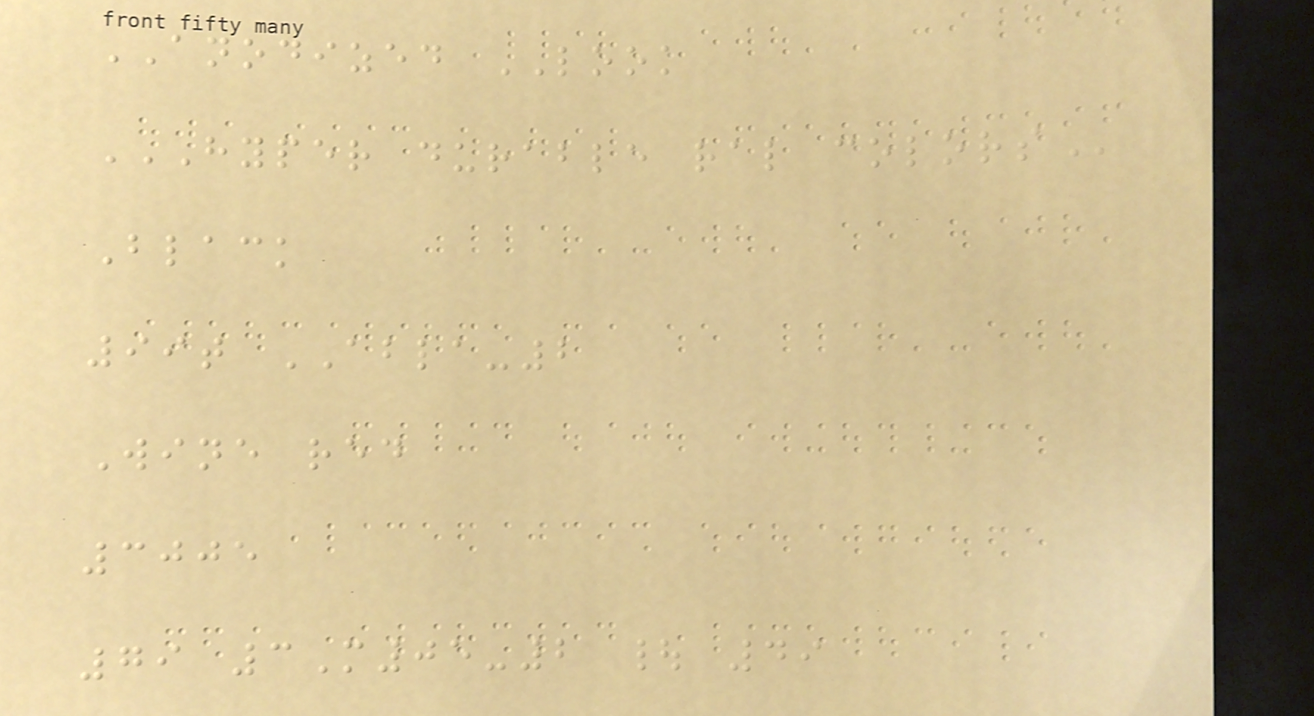ANODIZED LOOK
HYPER DURABLE RAL COLORS
Black
99t ABLA-2
Wine red
3005
79 3M05-2 | 49
